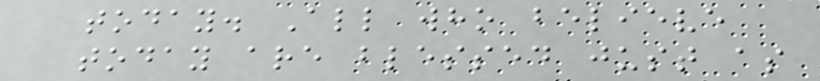today. All who believe
today are blessed just as
